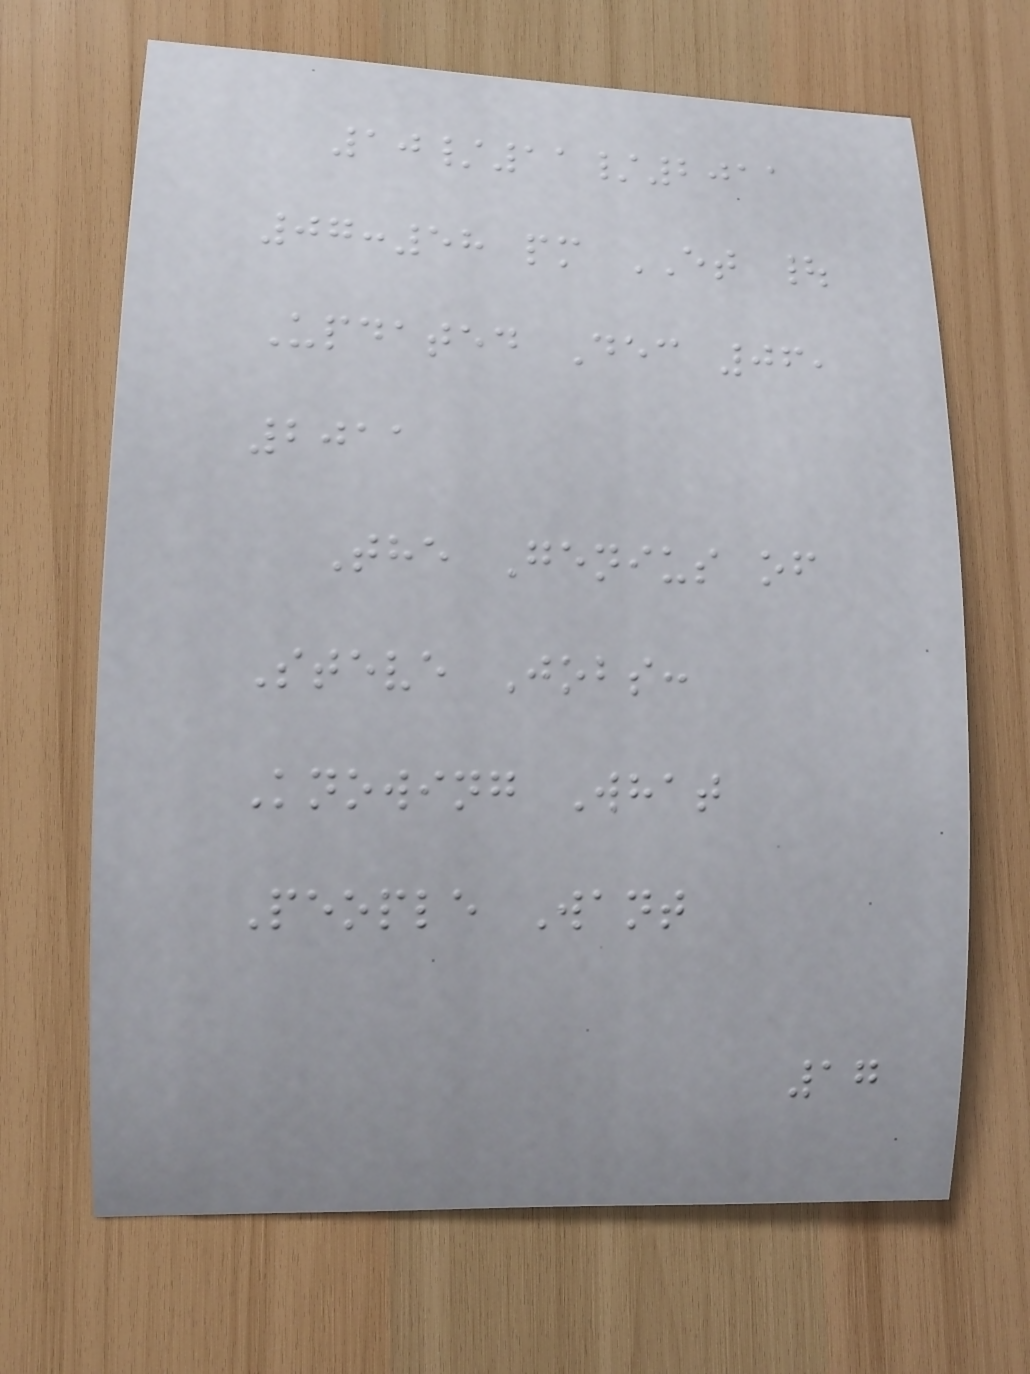10/11/2011
07:58 pm ET |
Updated Dec 06,
2011
The Genius of
Steve Jobs:
Knowing What
People Want
17
